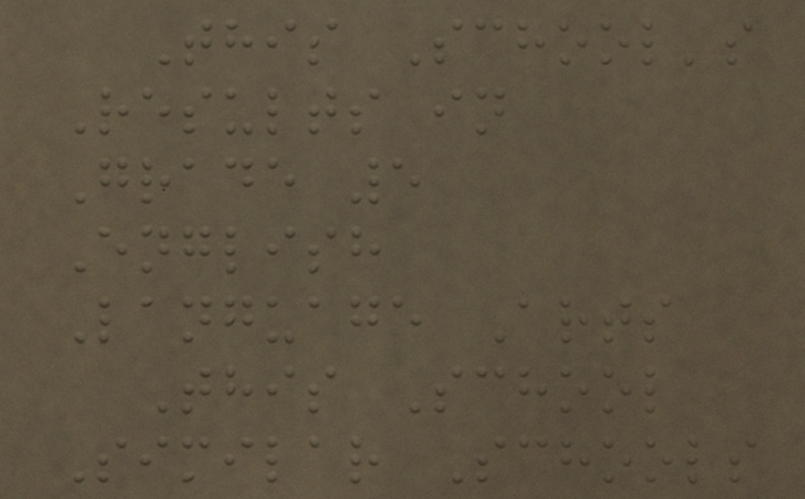This School's
Results in
Grade 5
English
Language Arts
This School
Similar Schools
